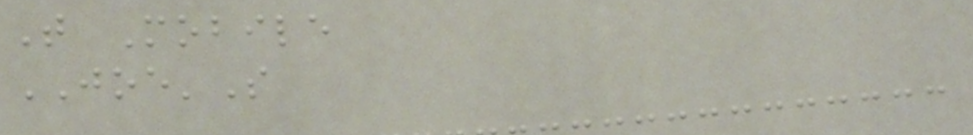T Mobile
JOE'S
